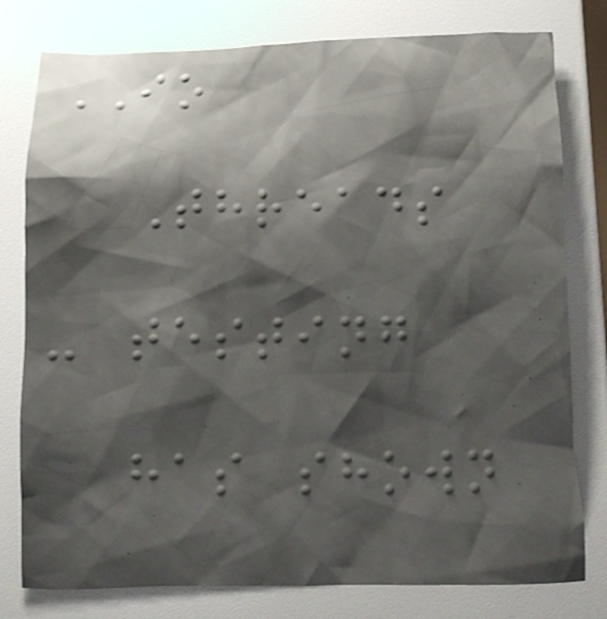IO
Threads
- testing
has shown
